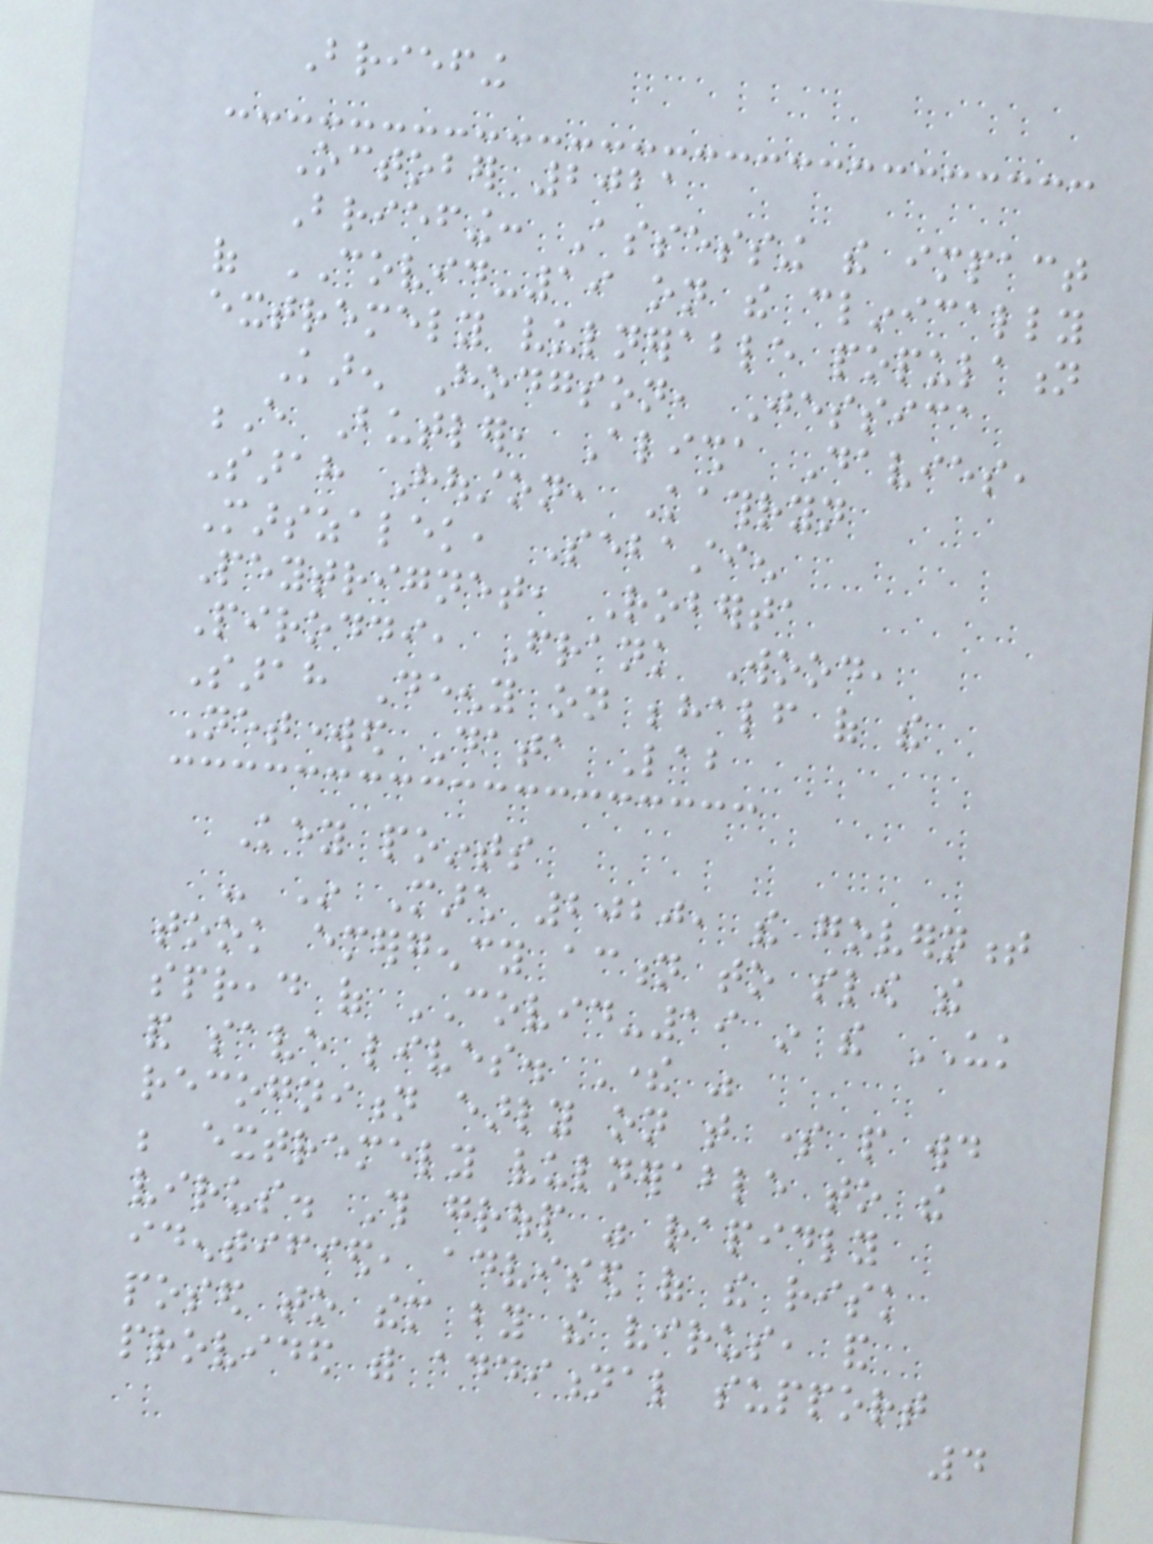Briefing
October 2021
Briefing: Assessing the impact
of COVID-19 on the clinically
extremely vulnerable population
Karen Hodgson, Jessica
E Butler, Alisha Davies,
Sarah Houston, Kathryn
Marszalek, Sebastien
Peytrignet, Roberta
Piroddi, Frank Wood,
Sarah Deeny on behalf of the
Networked Data Lab
Key points
- In March 2020, the government
took emergency action to slow the
spread of COVID-19 in the UK
and save lives. There was
recognition early on that some people would
be extremely vulnerable to the
virus. This group was rapidly
identified, advised of the risk
posed to them by the virus, and
provided with additional support
4
